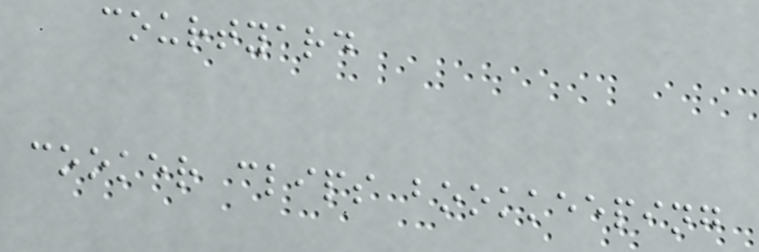courtyard
cooker clips bookkeeping
